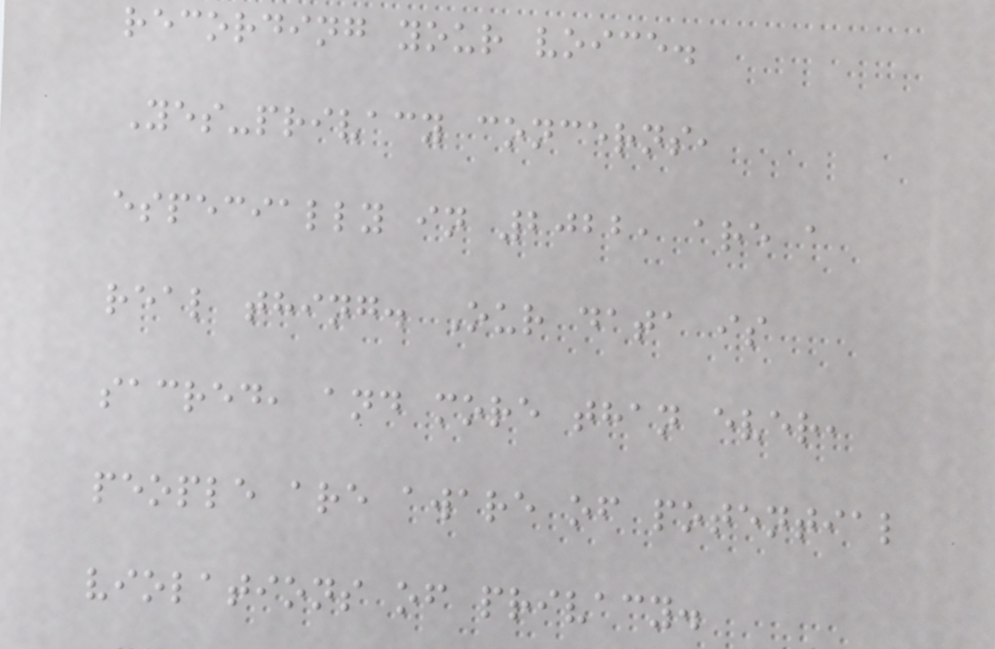recording your voice.
Yes-privacy concerns,
especially in 2022, are a
real thing. Our data is
sacred, and more than ever,
people are aware of potential
violations of privacy.
